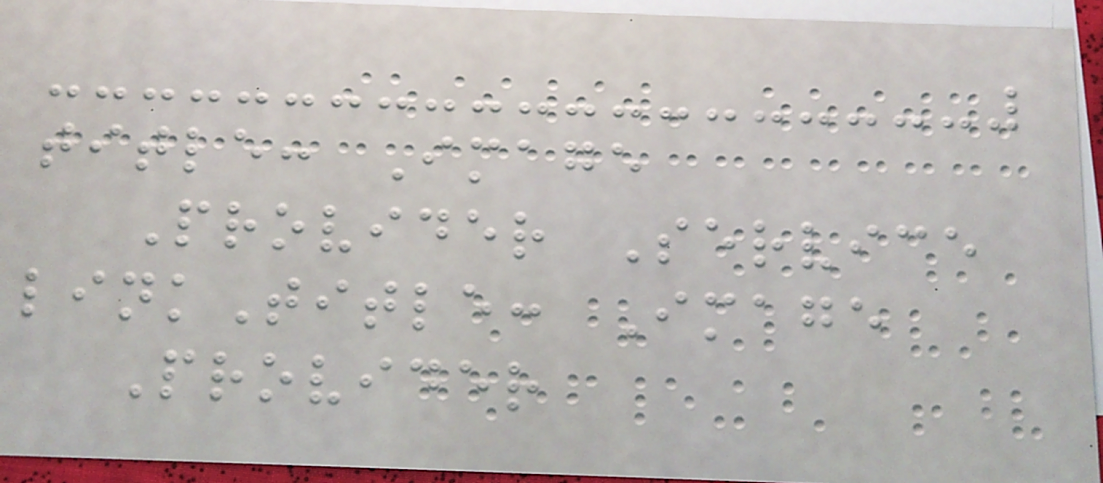title: Image
Provider Service
linkTitle: Image
Provider
